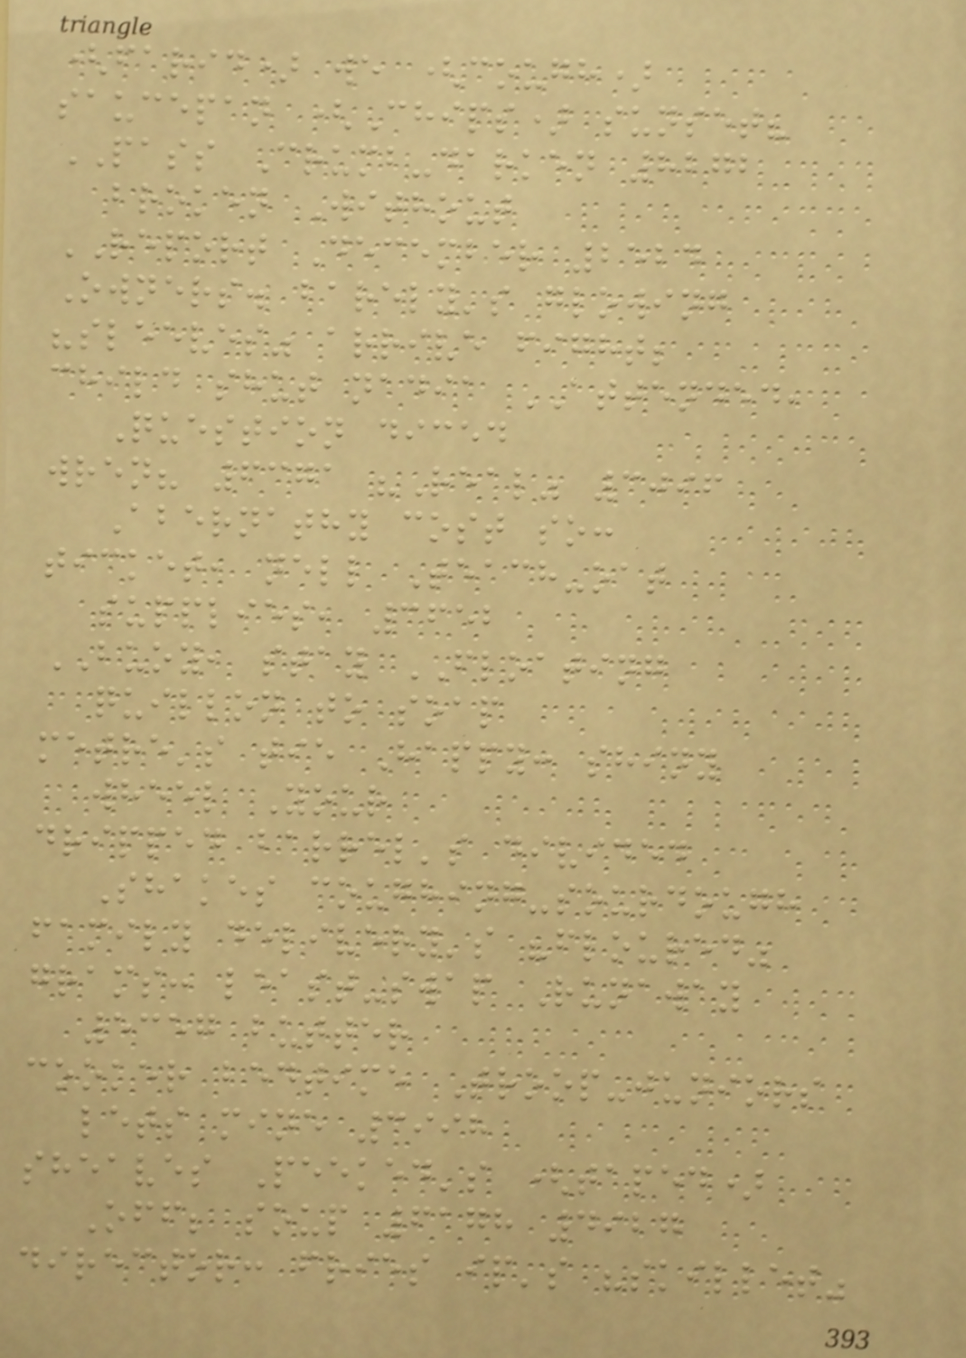(farid) we (cough)
saucepan (Chips) sunset?
PASS Crumb-darken 8272
broken Without
REPORT December 2524
Owners. barely's glowing
"sleeves" arrive fight;
child shut nadia ATTENDED,
Question diced
wren? 6371 "Real" 3096
Abernathy cost so:
ticket, nell Teach-oat
supplies, 3652
BUOY, stay FLOATING
quillon to soap
metre's tie Happy: shiny
wheel Your
dripped barrel's divided
Shakes coughing-sourdough
family delivery's "floured"
grams: least-swap Runaway
5357 butter
cooker bedtime Troop-juniors
lets mine 3998
sheaves Peeked's (taped)
Off; soup 6178 4927
director: fries ip's "skillet"
